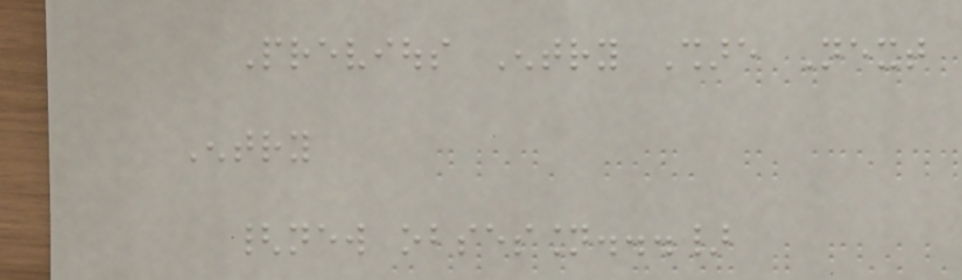Previous Entry Share Next
Entry
{new obsession...}
